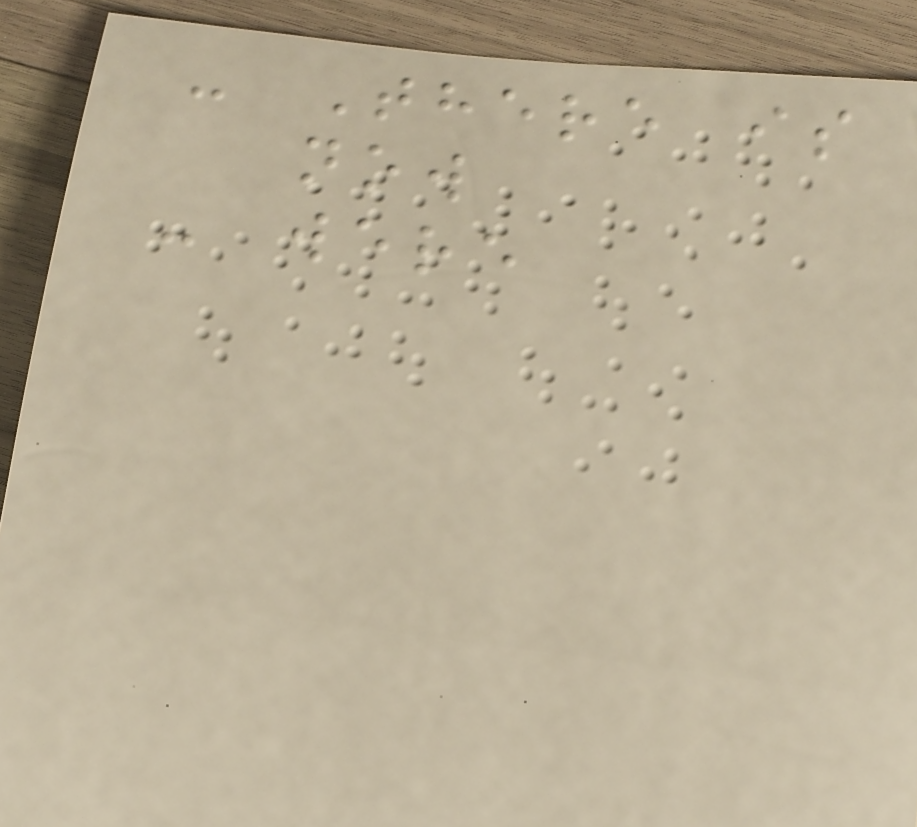- There is
now
- were
